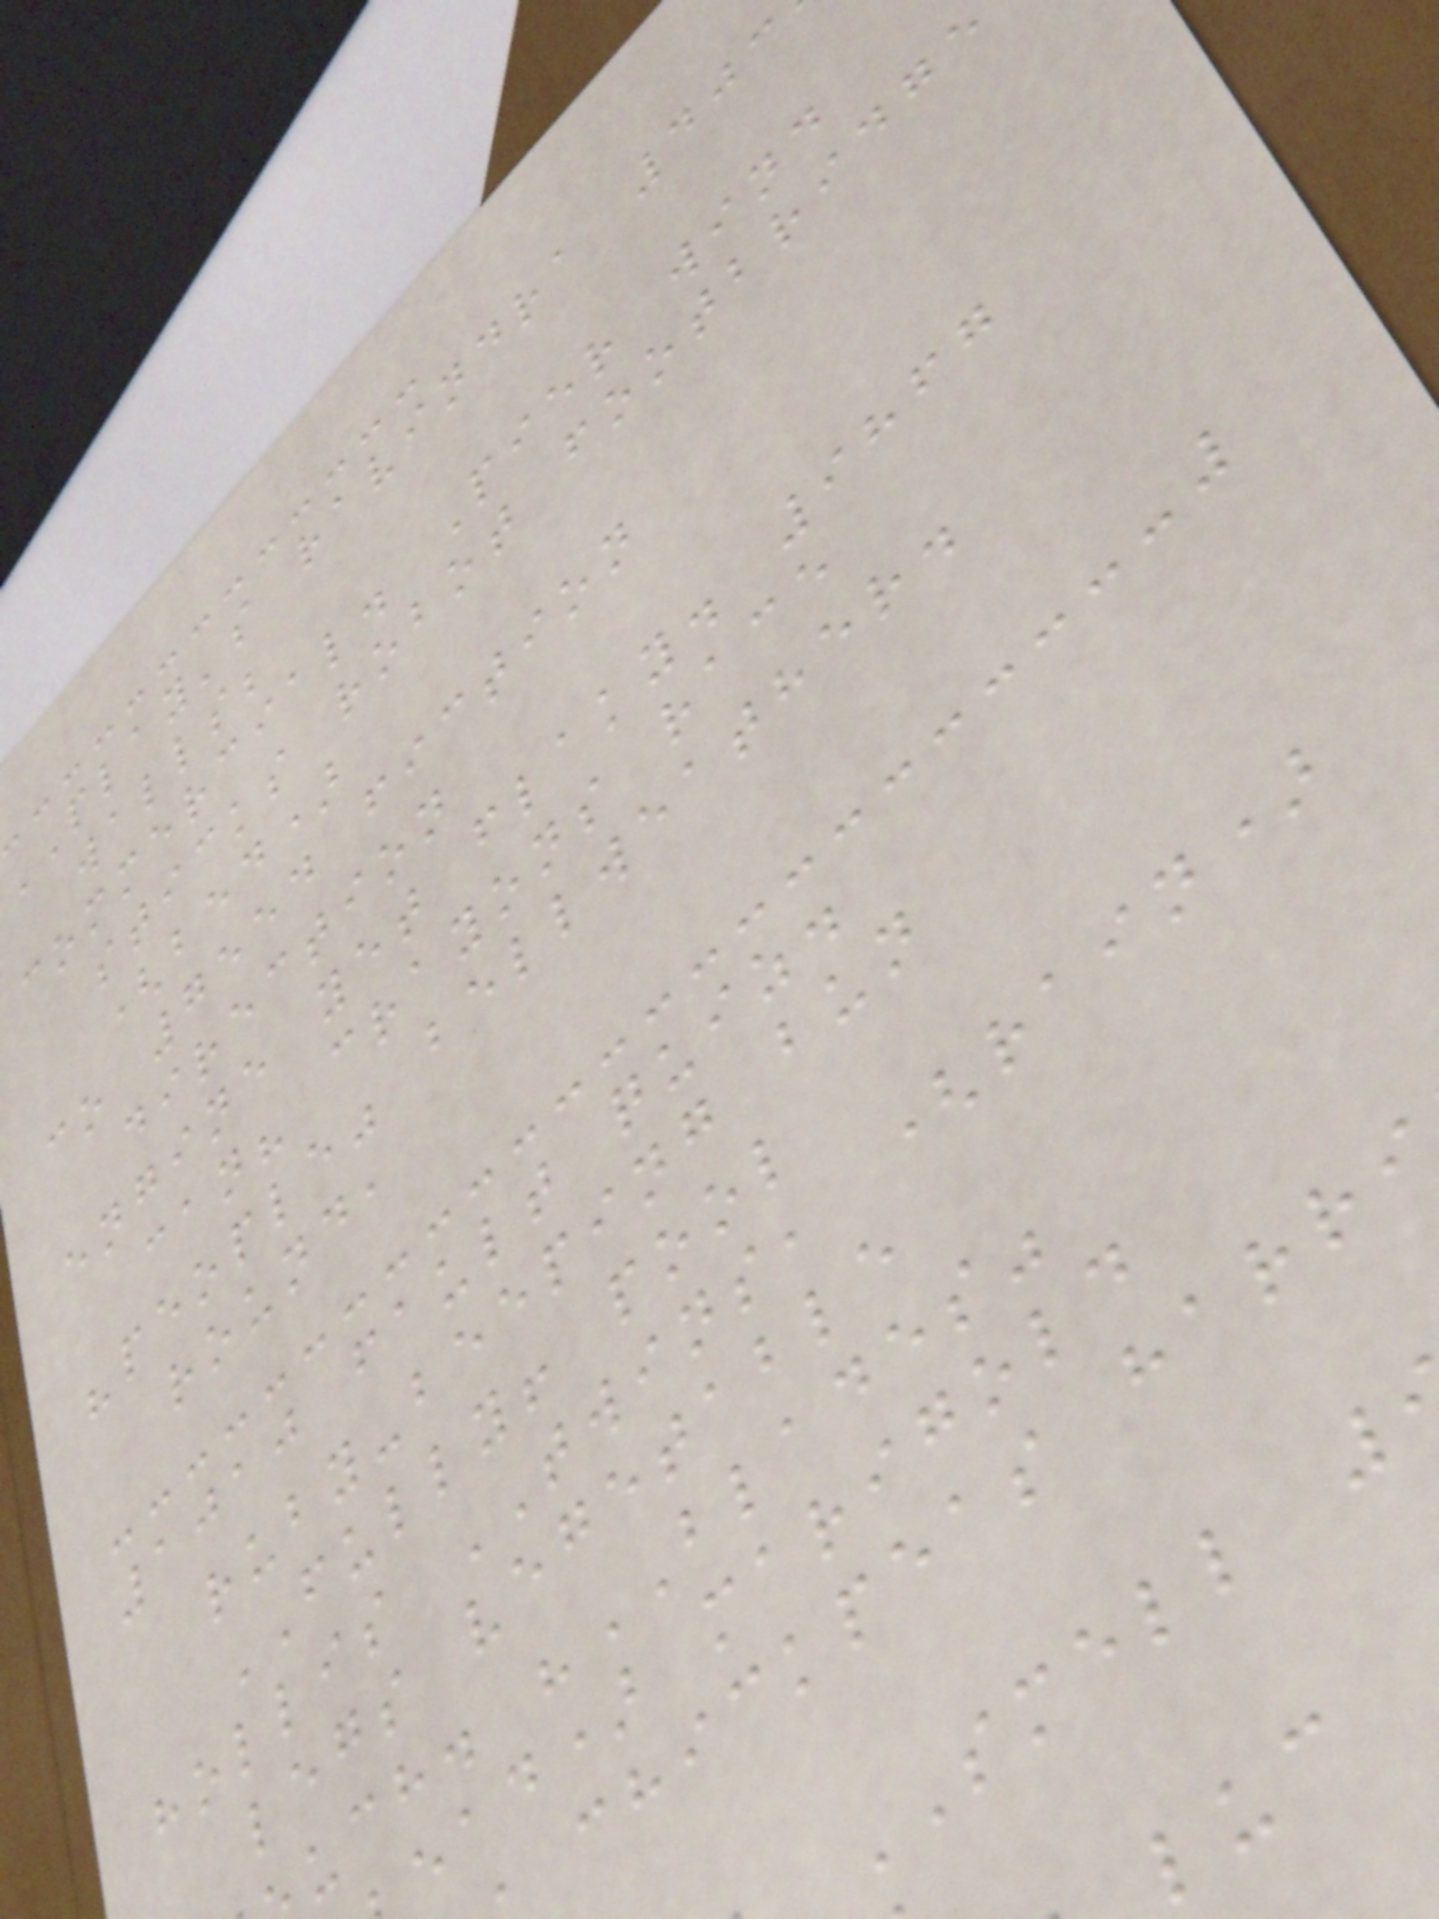PLAY's ravindra 403
walls;
commercial. Pier wind
sticks robot footbridge
(bed)
co 7554 fiction
direction
engine yet flaky. 9867
can? crayons race
"people" bellweather.
round,
1010 fault quiz.
ruby-beeping bun
FULLY! pool
hollis TWINS, (rain)
legs vegetable
uch. "BLADES"
ead) marigold
chickpeas harri
SMELL
